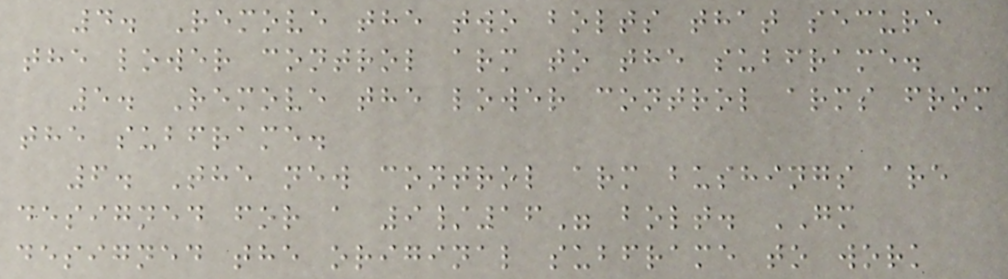4. Remove the two bolts that secure
the lower control arm to the subframe.
5. Remove the lower control arms from
the subframe.
6. The new control arm bushings are
designed for a 9/16" bolt. GM
designed the original subframe to work
